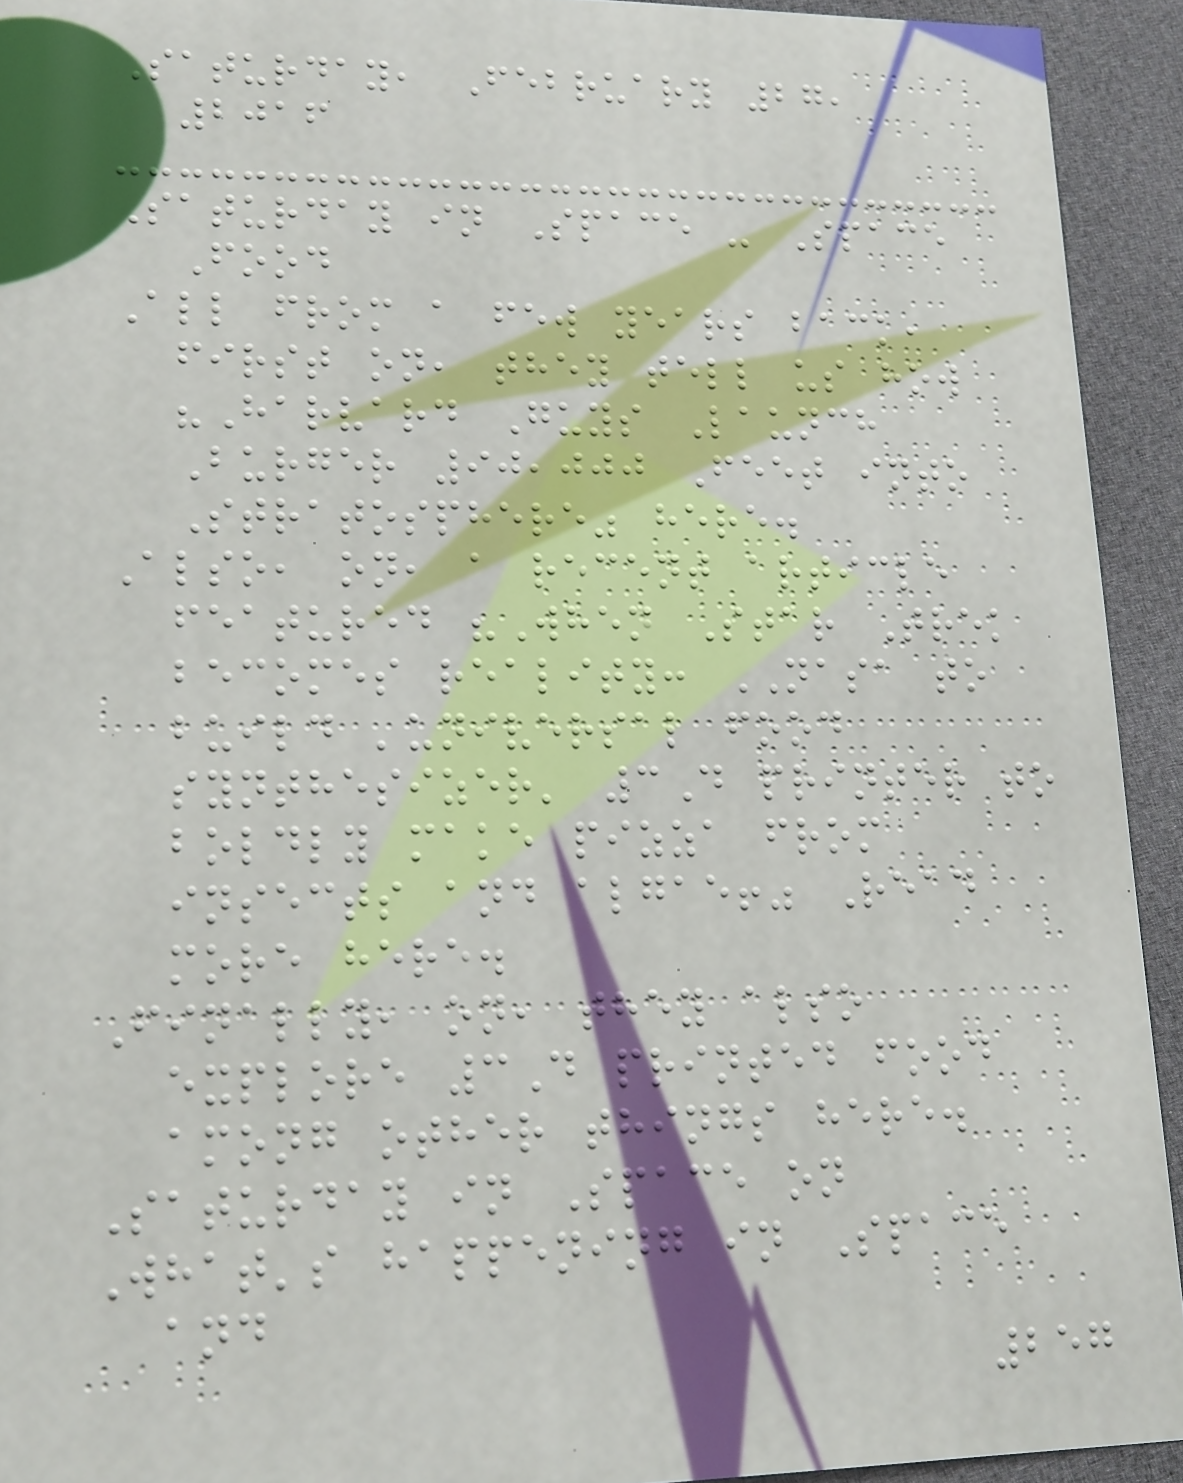Saturday, February 27,
2016
Saturday in Space - Space
Food
All from a few years back,
first on, they tell us how
"Harvard Guys Launch
Burger 90,000 Feet into
Stratosphere" here.
Also, on, a recent article
featured "When Star Trek
becomes reality: NASA to
build 'universal food
synthesizer' 3D printer to
boldly make pizza from
insects and algae!" Read
more here.
Finally, on, they also
explore 3D printed food
among other things here.
Saturday in Space on
What's happening in Space
and
257
